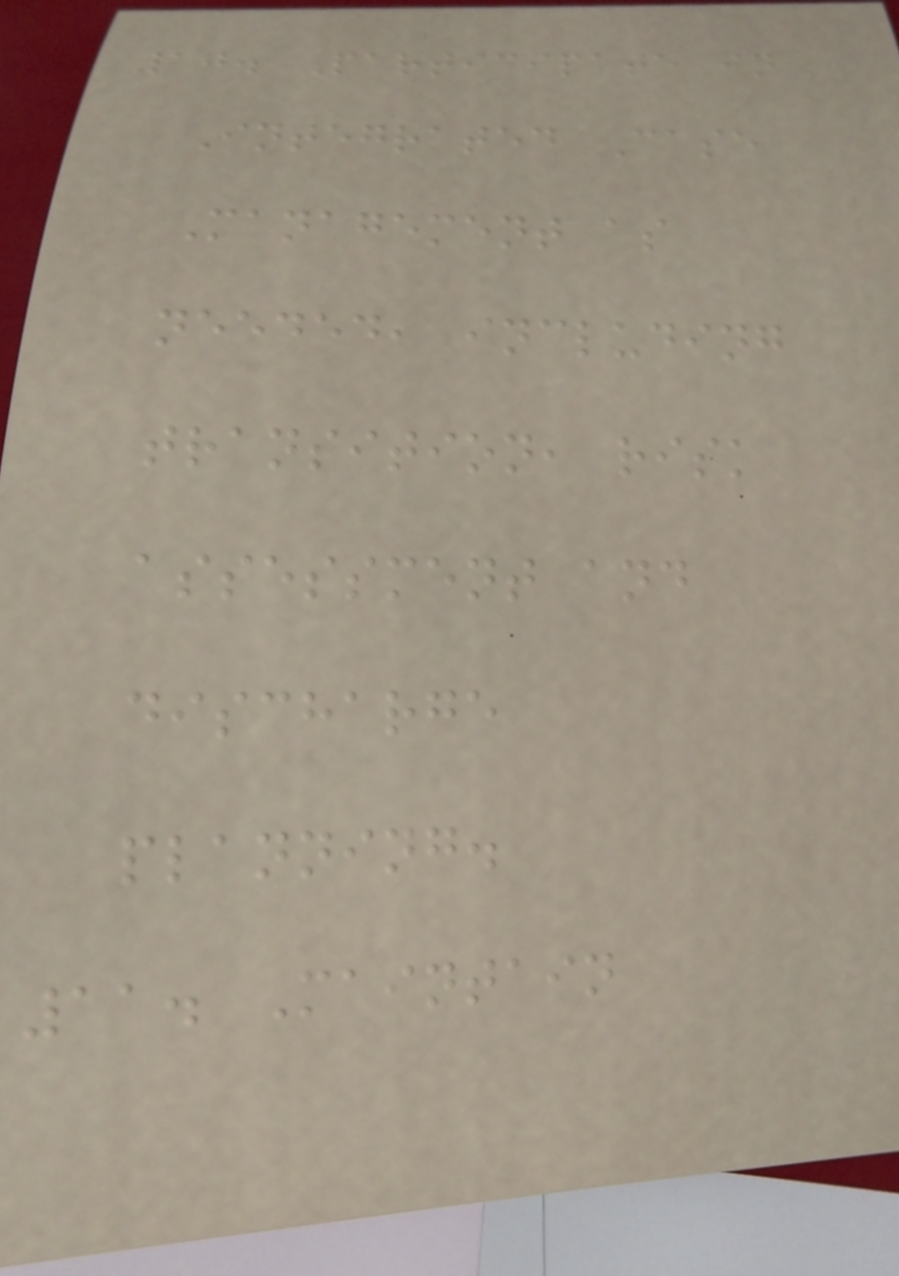10. Participate in
Integrated Case
Management as
needed, including
transition, risk
assessment and
discharge
planning.
11. Maintain
